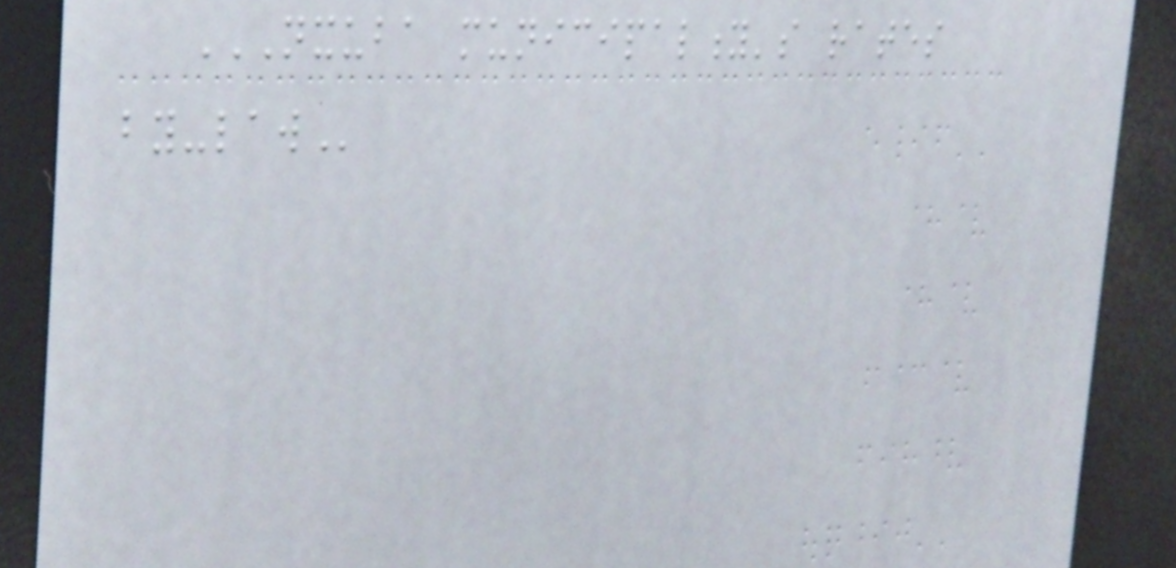NXUBA MUNICIPALITY'S RATES
BY-LAW
